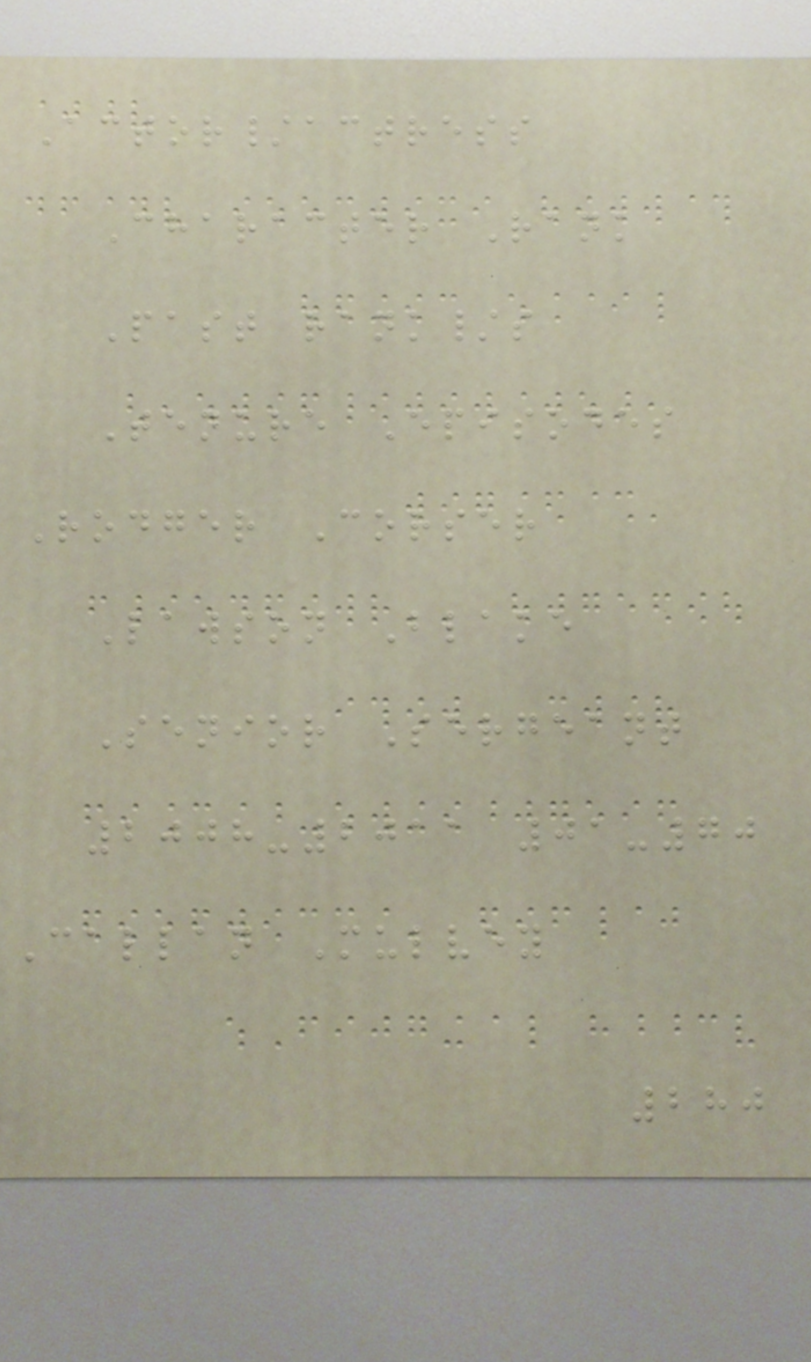Actor/actress
Character Rank
Past rank/s
Tenure Episodes
Rodger Corser
Lawson Blake
Senior Sergeant
2008-2011 01-70
Callan Mulvey
280
